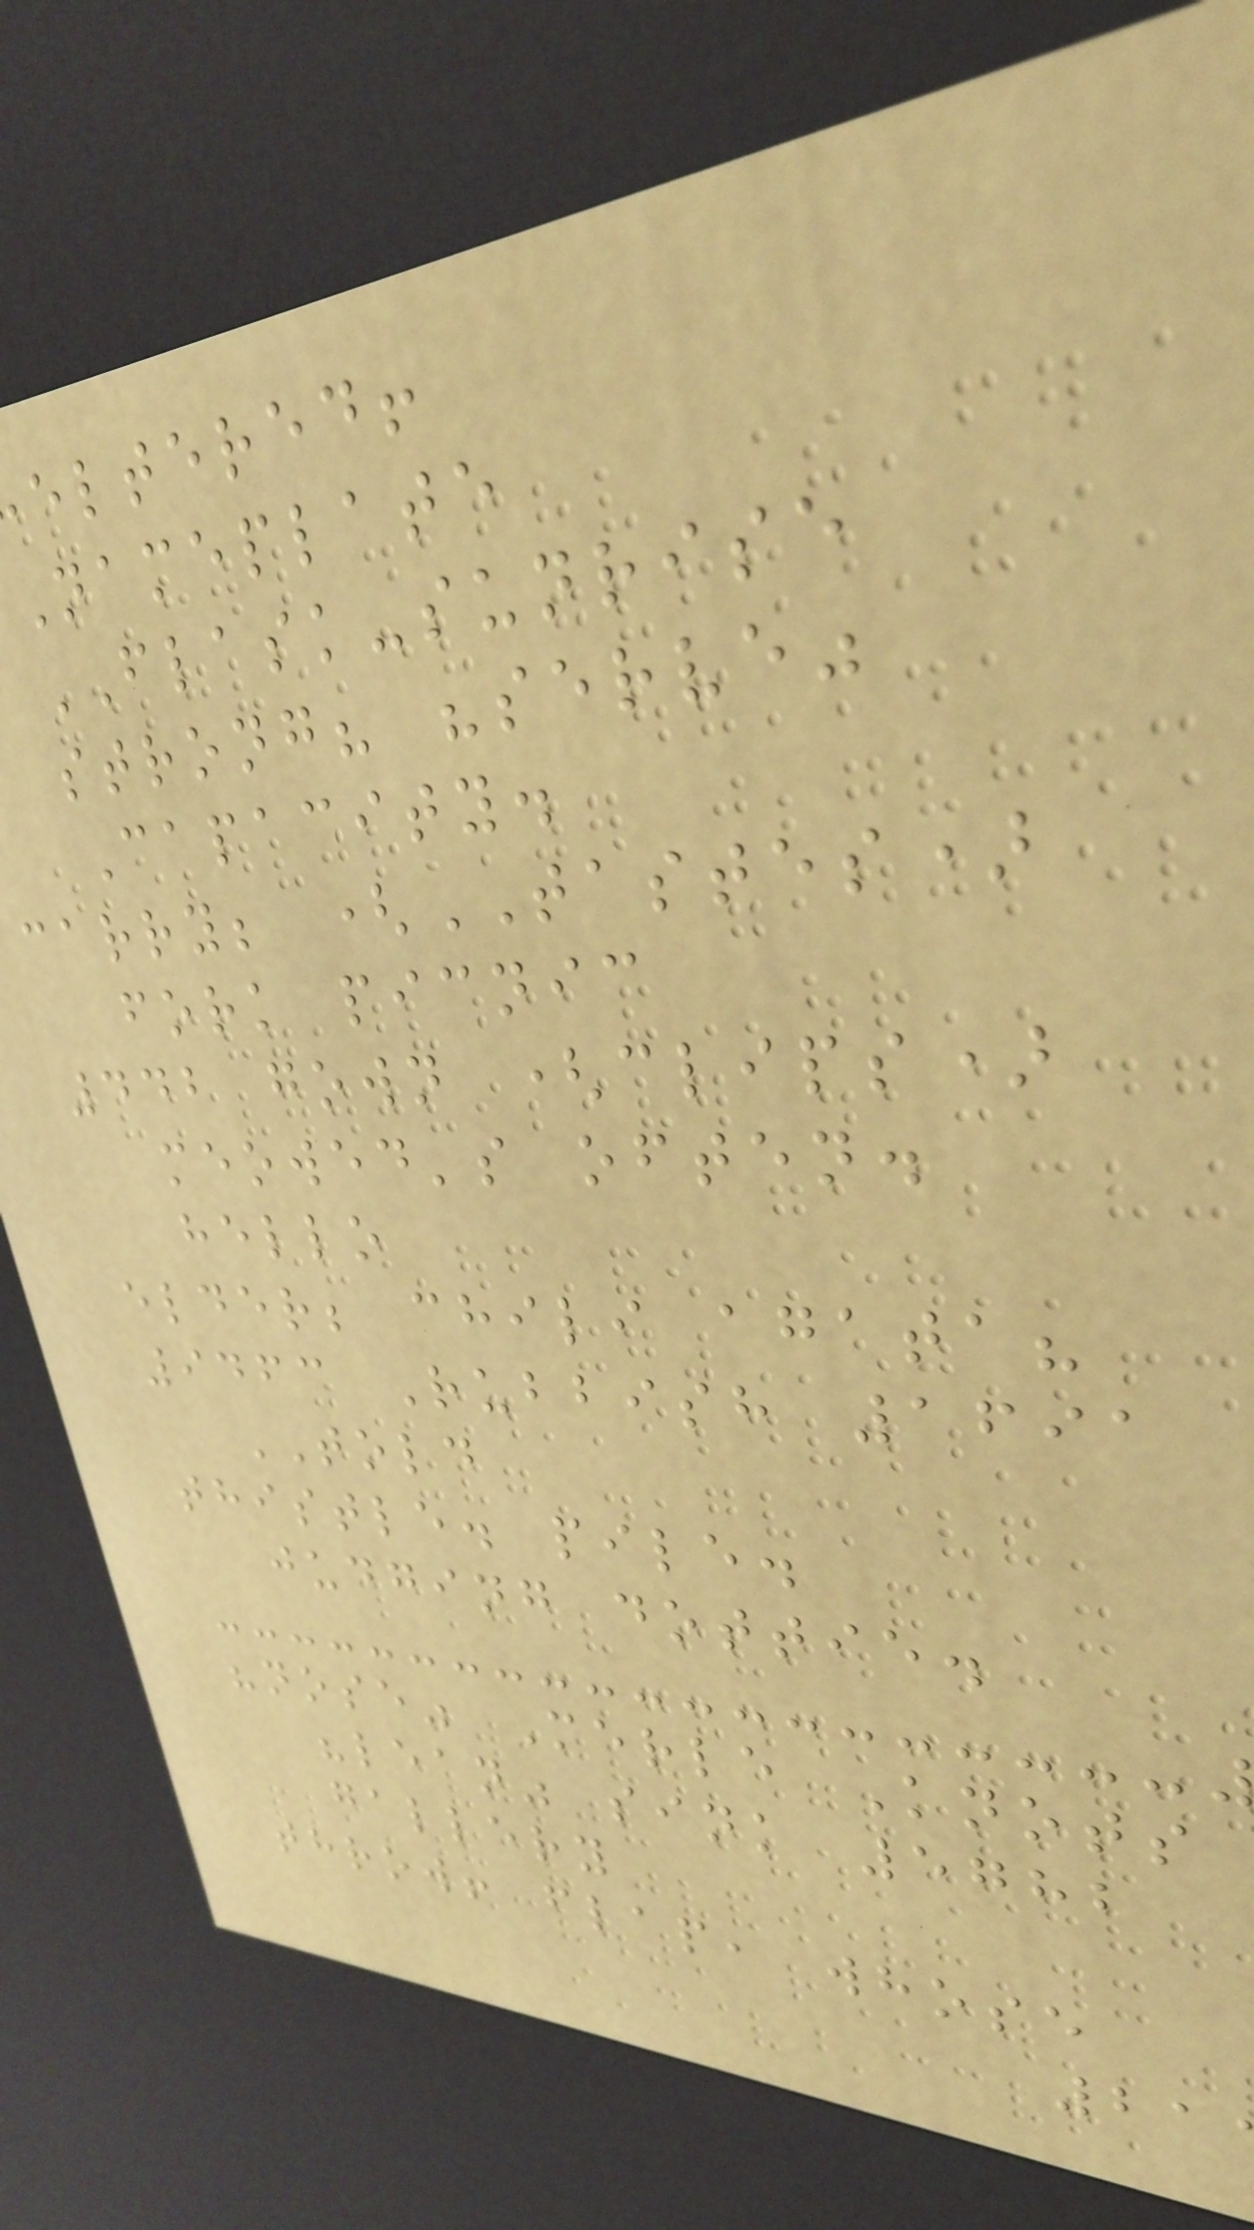eltered!
Nameplate
FLASK-sunrise
strong? "serve"
Capacity.
carry; (TASTES)
fork picnic
442 gown (clips)
meowed's often.
hello
elder; chili agata?
9463 Rubbish 1691
TOLD
thistle. pile.
judging dottie.
"nose" Merle Knots
"lean" sink 5782
gallery
throw! flap, whose
